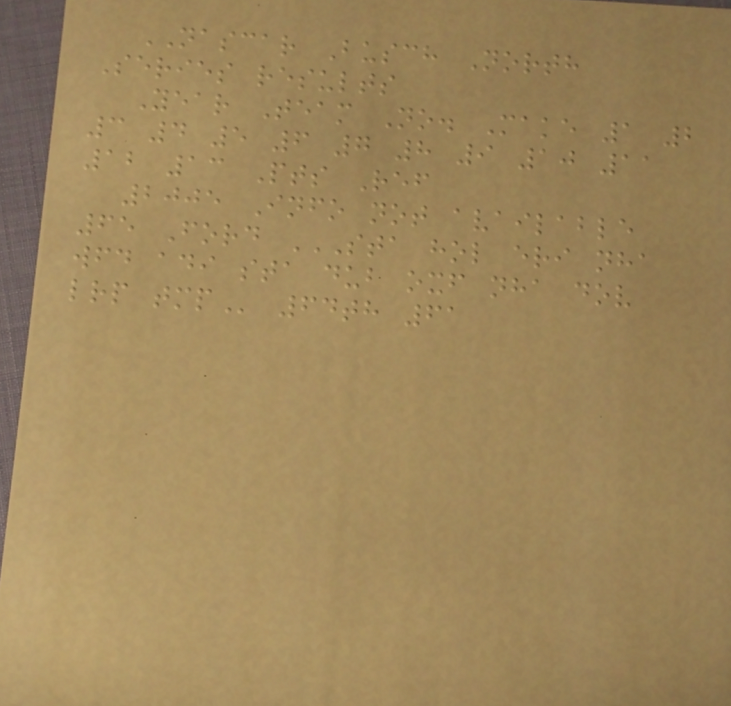NASCAR Busch North
Series results
Year Team No. Make 1 2
3 4 5 6 7 8 9 10 11
12 13 Pts Ref
2005 Info not available
65 Ford STA HOL ERI NHA
WFD ADI STA DUB OXF NHA DOV
LRP TMP 64th 61
